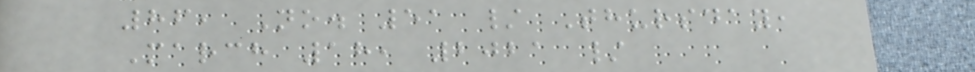86, No. 51 / Thursday,
March 18, 2021 /
